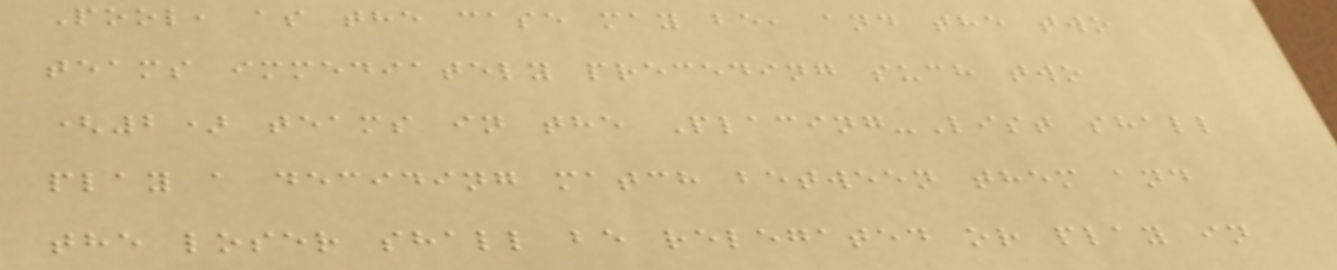Pool, as the case may be, and the two
teams immediately preceding such two
(2) teams in the Placing-List shall
play a deciding match between them and
the loser shall be relegated or play in
